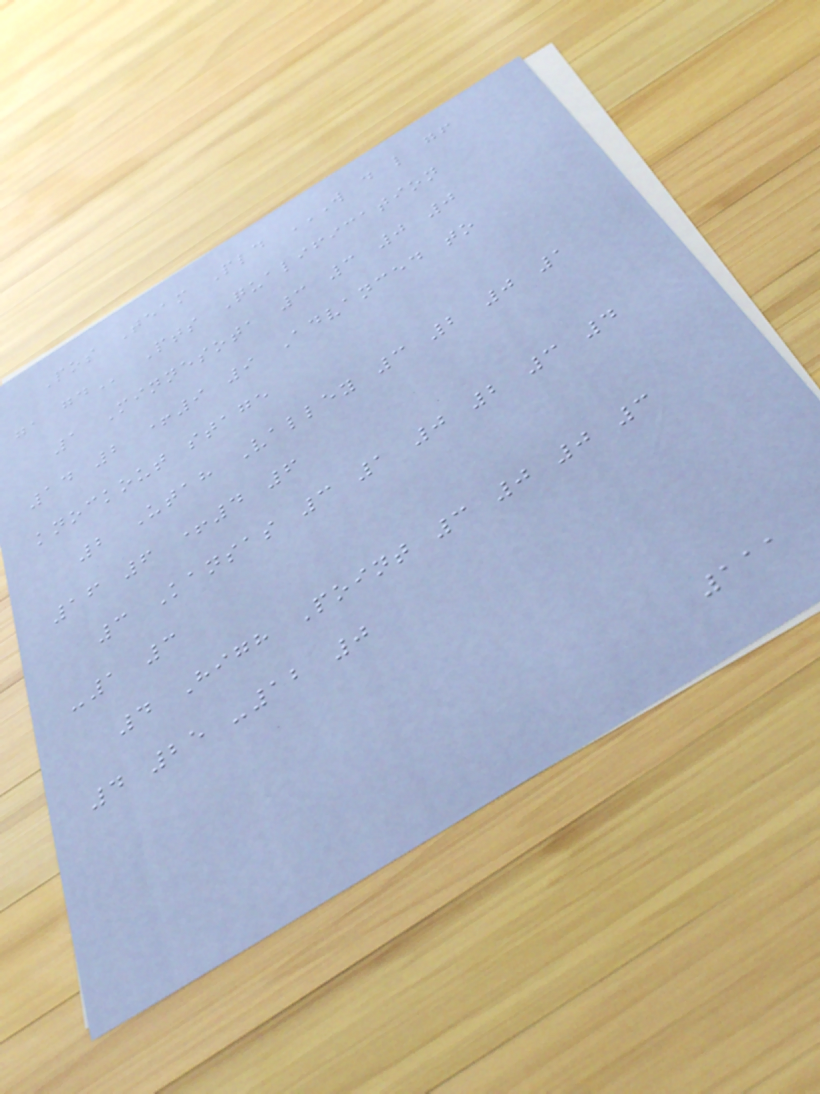Pos Team Pld W D L GF
GA GD Pts Qualification
1 Minnesota 3 3 0 0
14 2 +9 9 Advanced to
knockout stage
2 Utah Valley 3 2 0 1
16 6 +4 6
3 Kansas 3 1 0 2 3 4
-1 3
4 High Point 3 0 0 3
4 25 -12 0
111
